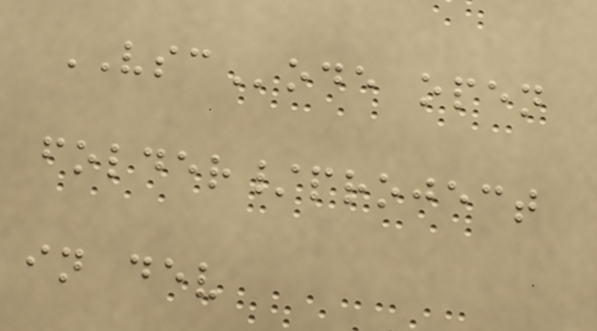VSCode open
folder/project
in dev
